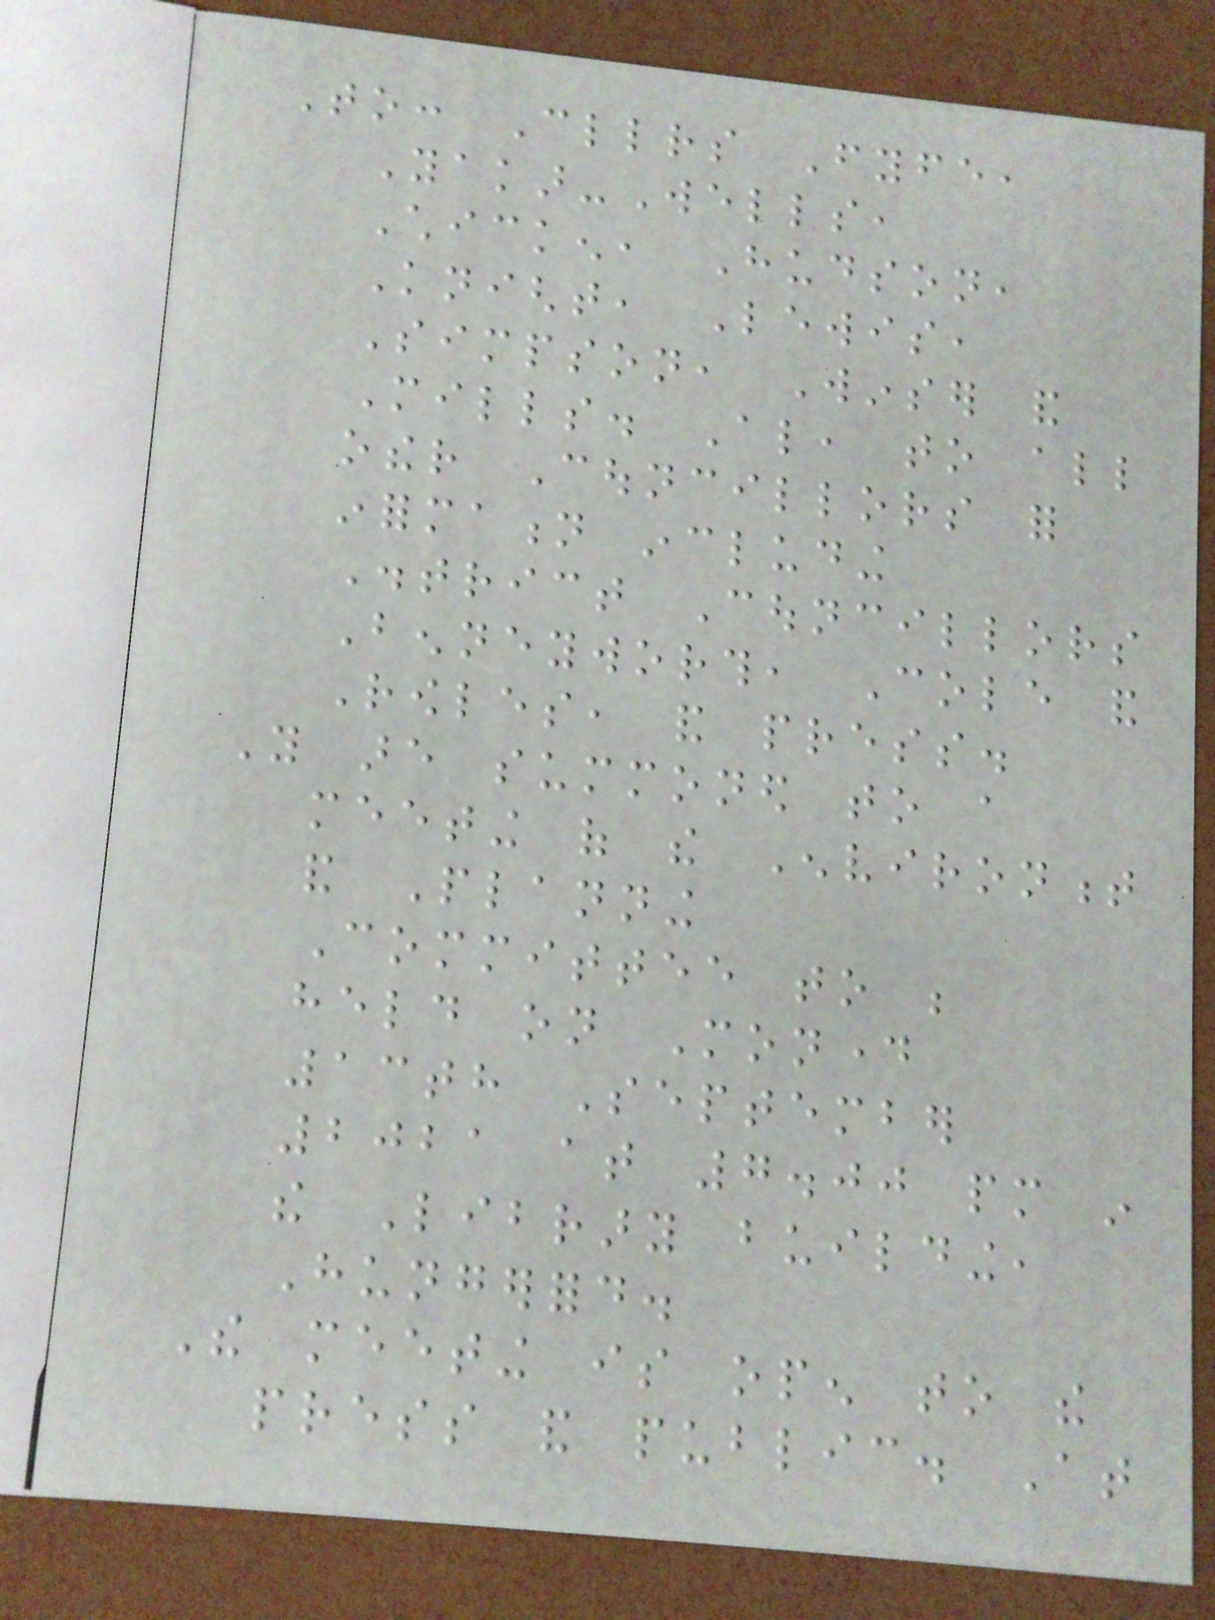To: Cllrs Fyfe,
Yakar-Wells,
Chicken, Hudson,
Knight, Lewis,
Simpson, Winser and
Mills. Also, to all
other Councillors for
information including
District Councillors
Benneyworth, Cole and
Rowles, and press.
You are summoned to a
meeting of the Environment
and Planning
Committee to be
held on Monday
13th September
2021 at 7.00 pm in
the Library building,
Hungerford.
The meeting is open to the
press and public. At
